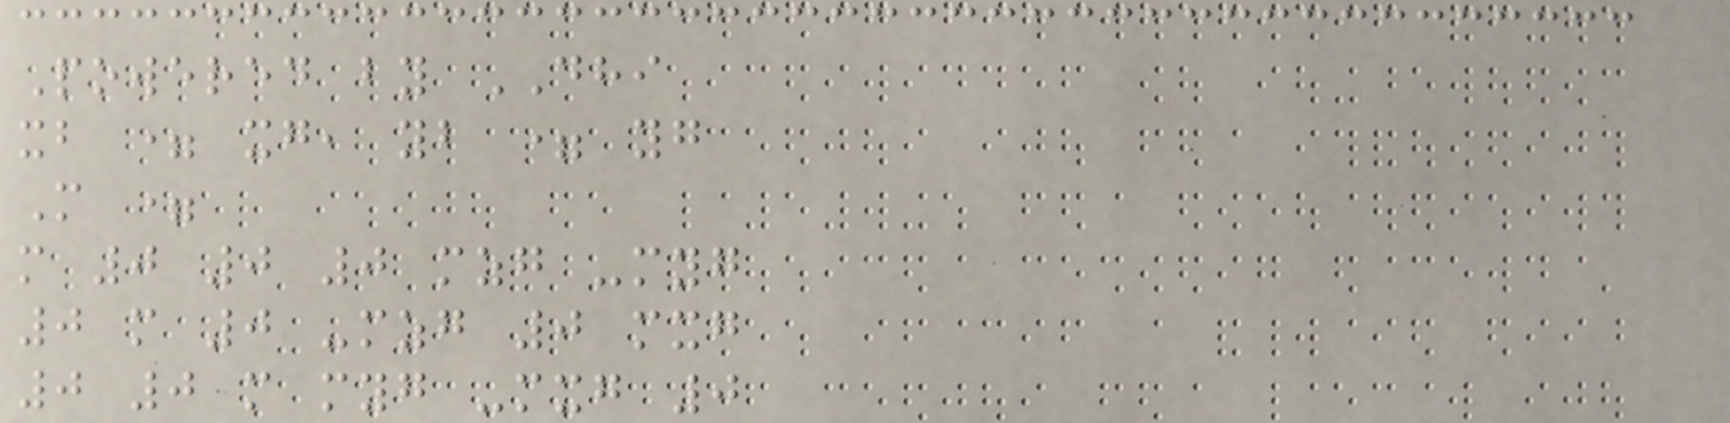Powered by DHI
xb = xg, yb = yg
M =
m 0 0 0 mzg -myg
0 m 0 -mzg 0 mxg
0 0 m myg -mxg 0
